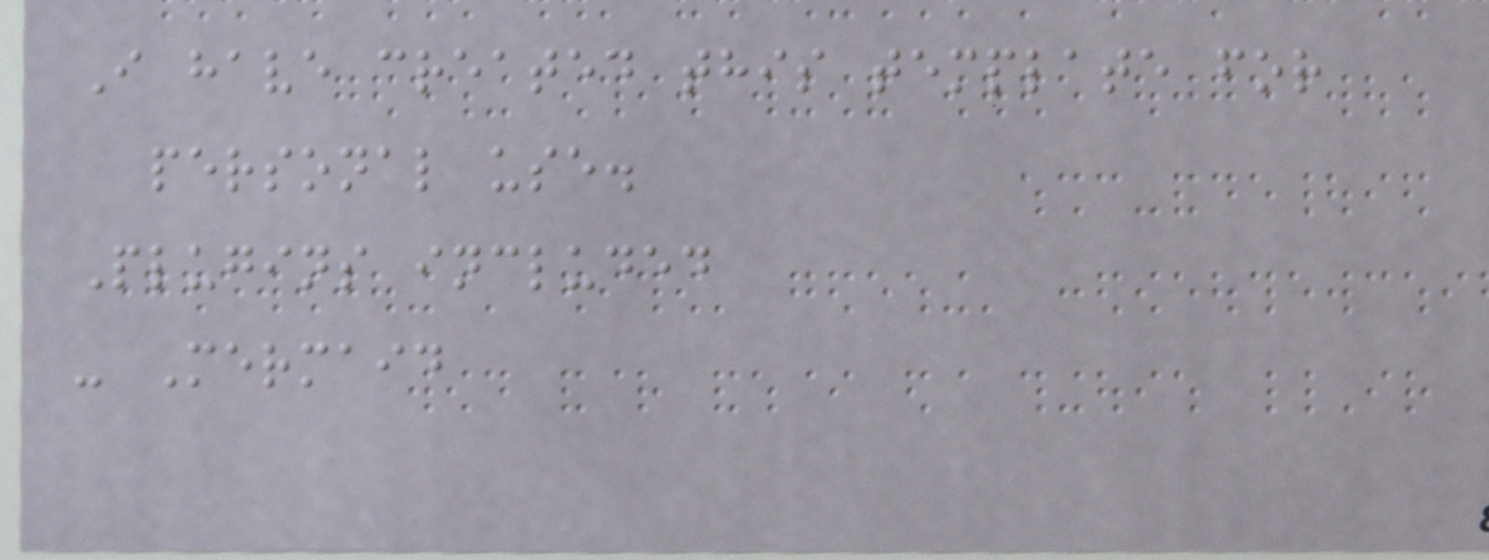I have created this template for
personal use.
Plugins included
- Mermaid
